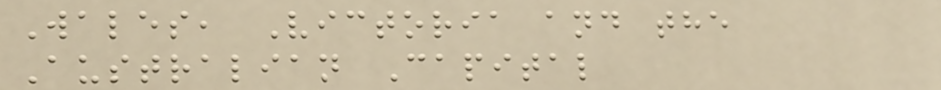Wales, Victoria and the
Australian Capital
